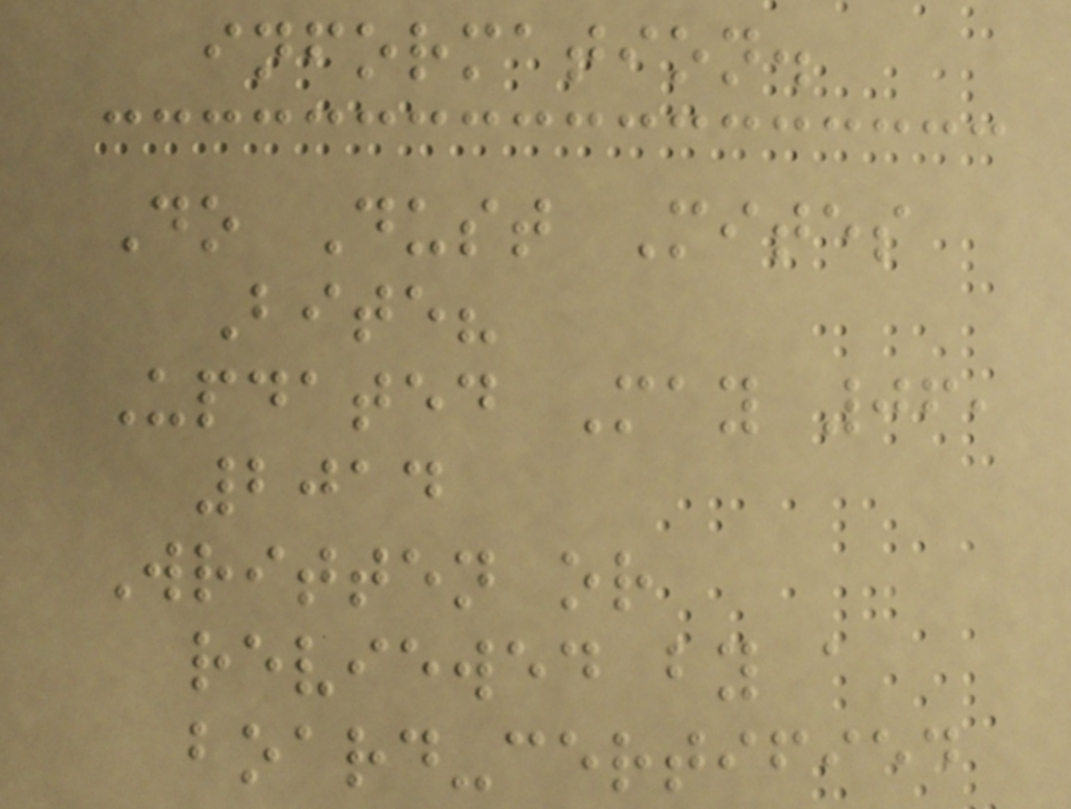information.
Do Dust Mites
Bite?
Updated May 06,
2014
Written or
reviewed by a
board-certified
